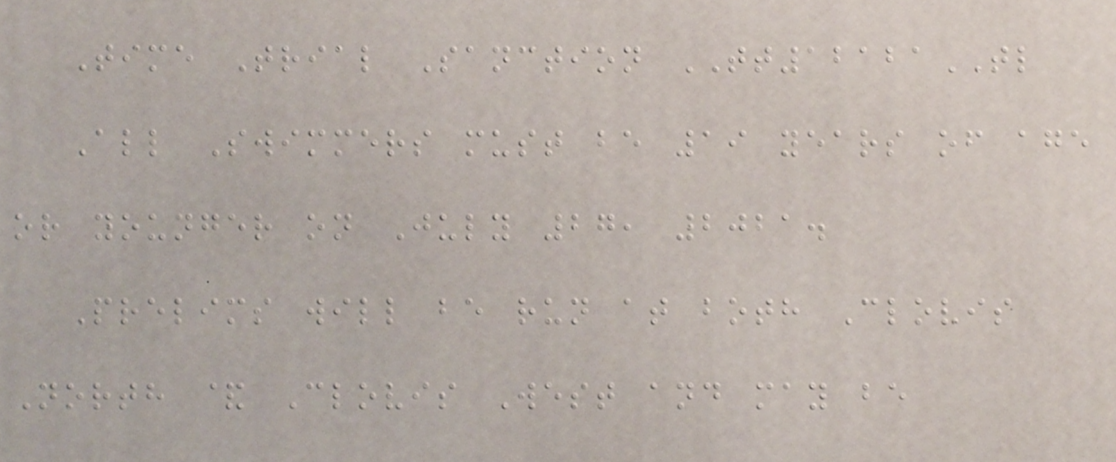Time Trial Sanction TT12121TL
All Swimmers must be 19 years of age
or younger on July 27, 2021.
Prelims will be run at both Clovis
North & Clovis West and may be
